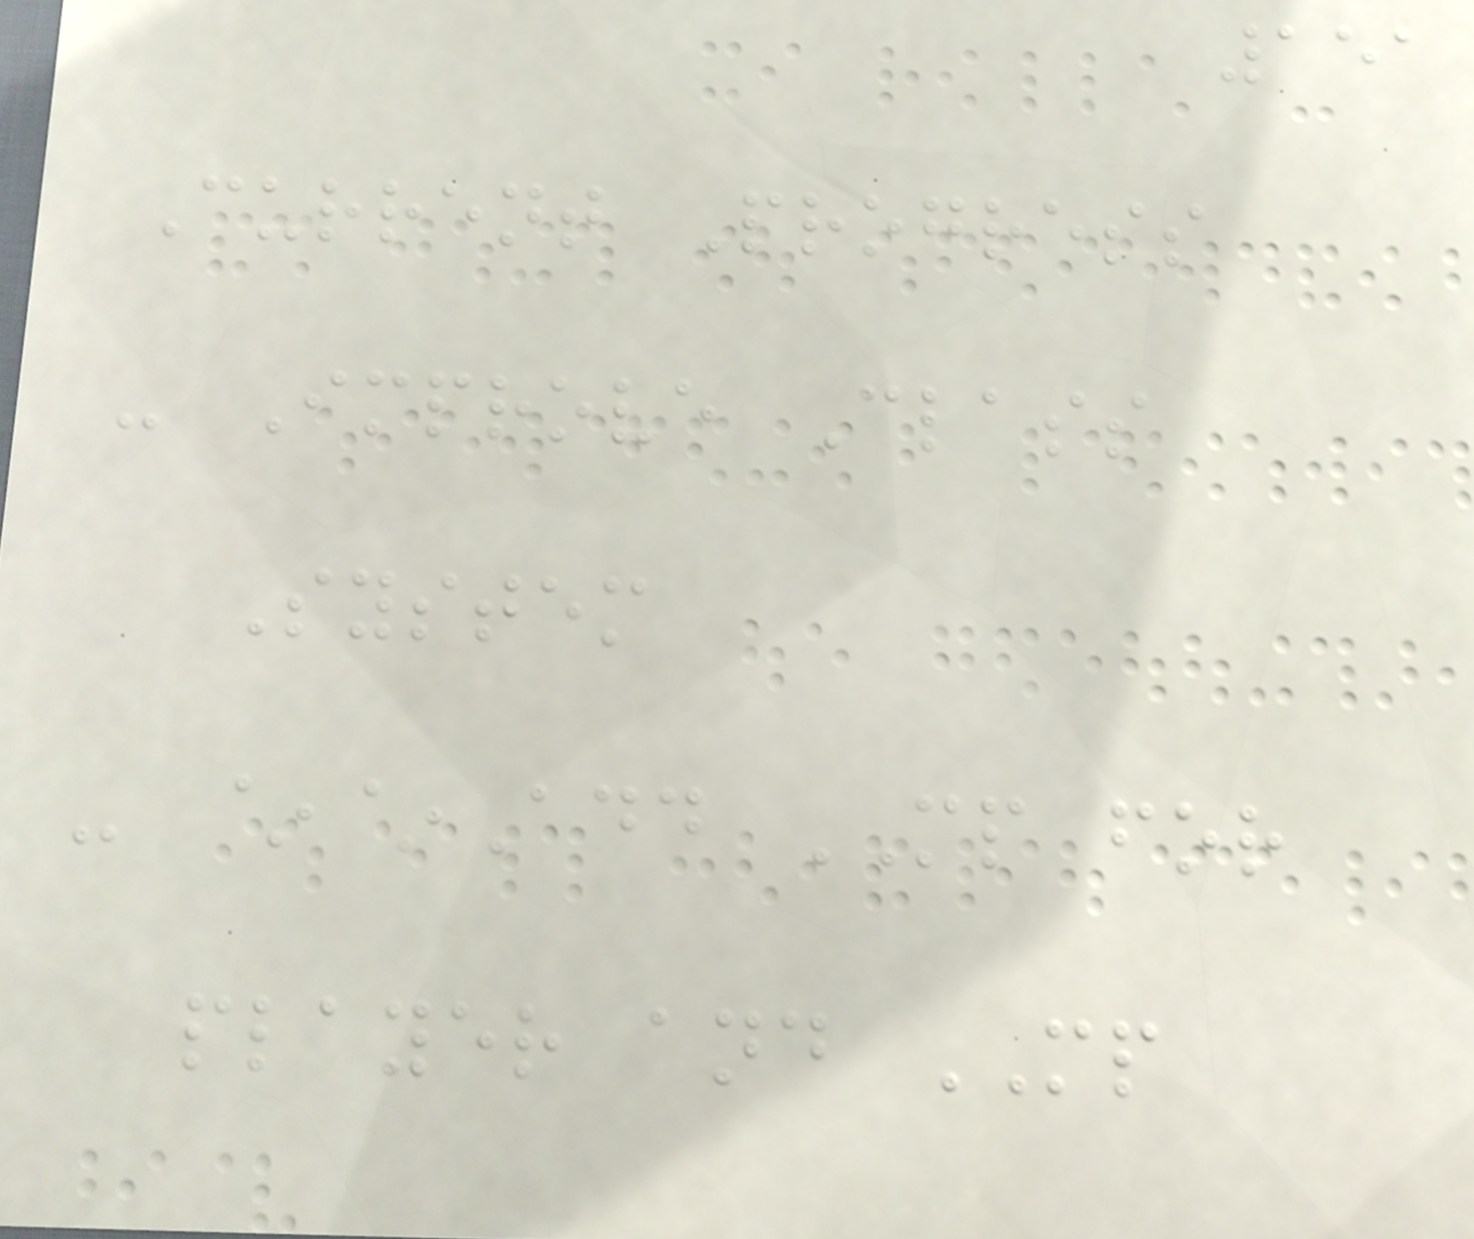151
Current Progress
- Improve Class
System
- ~~Add MP for
player and MP
